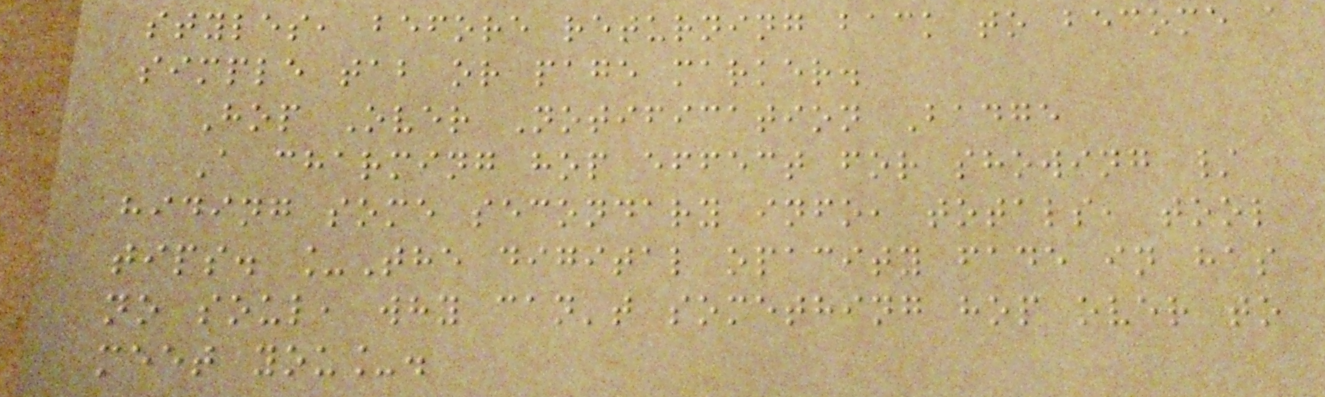styles, before returning back to become a
simple tab or page marker.
Hop Over Notification Badge
A charming hop effect for showing /
hiding some secondary info, totals, tool
tips. _The digital opacity fade in has
no soul, why can't something hop over to
meet you_.
